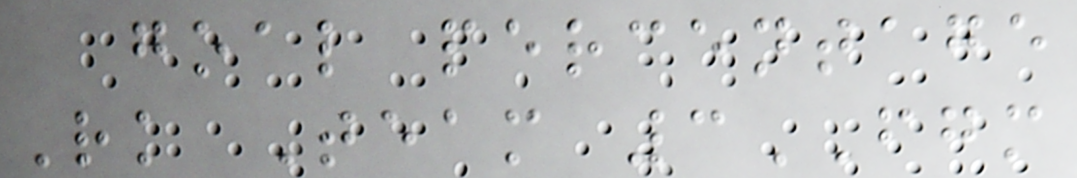goal percentage
Rk Team 3FGM
